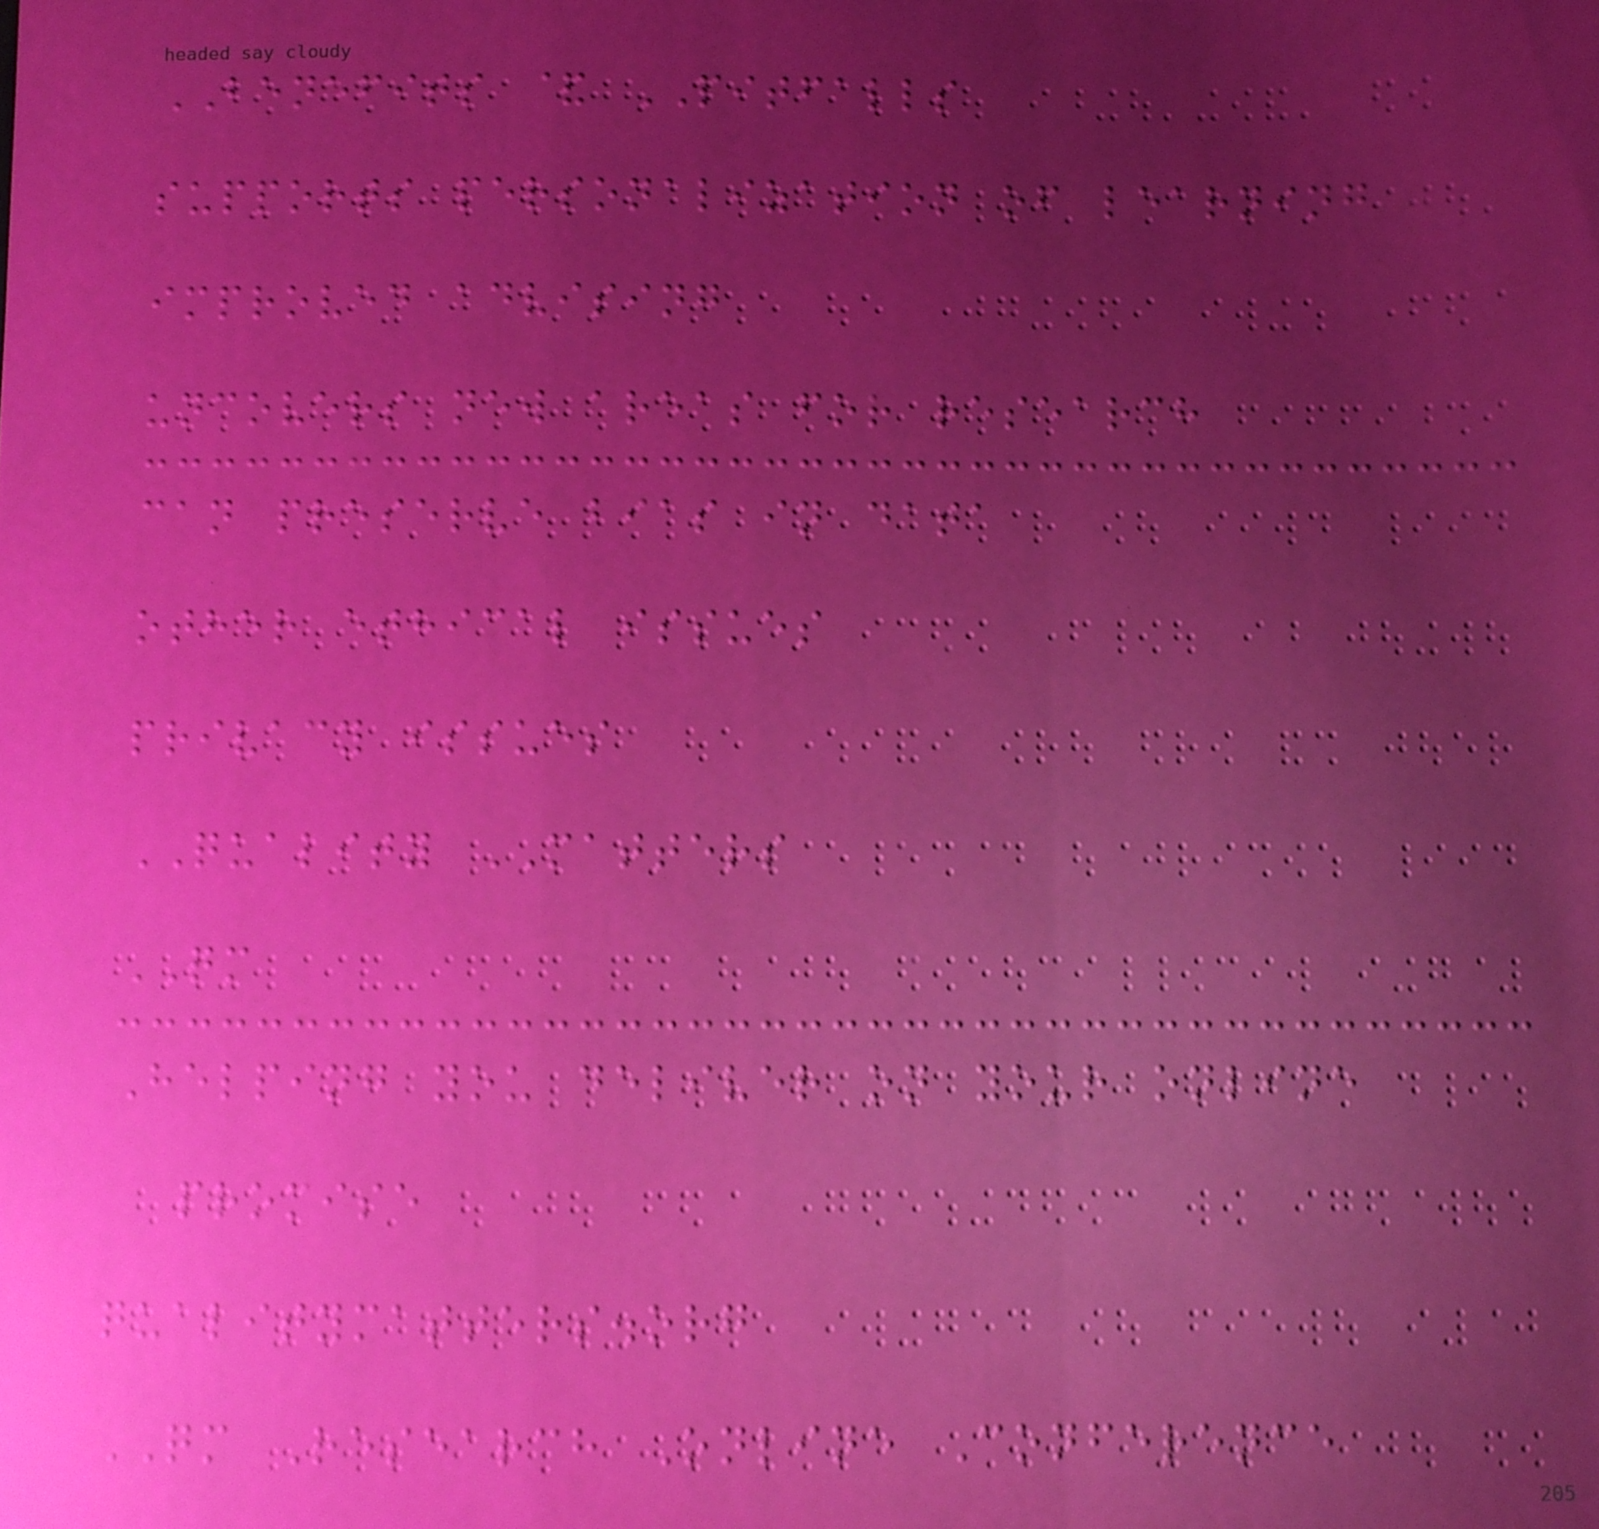BENEFITS & PITFALLS
supports personalization of learning
improved advising
uncovers new areas for research
can preserve bias in data
other ethical issues
privacy issues
QUALITY MATTERS
QM
Helping you deliver on your online
promise
qualitymatters.org
QM Research Online Conference
